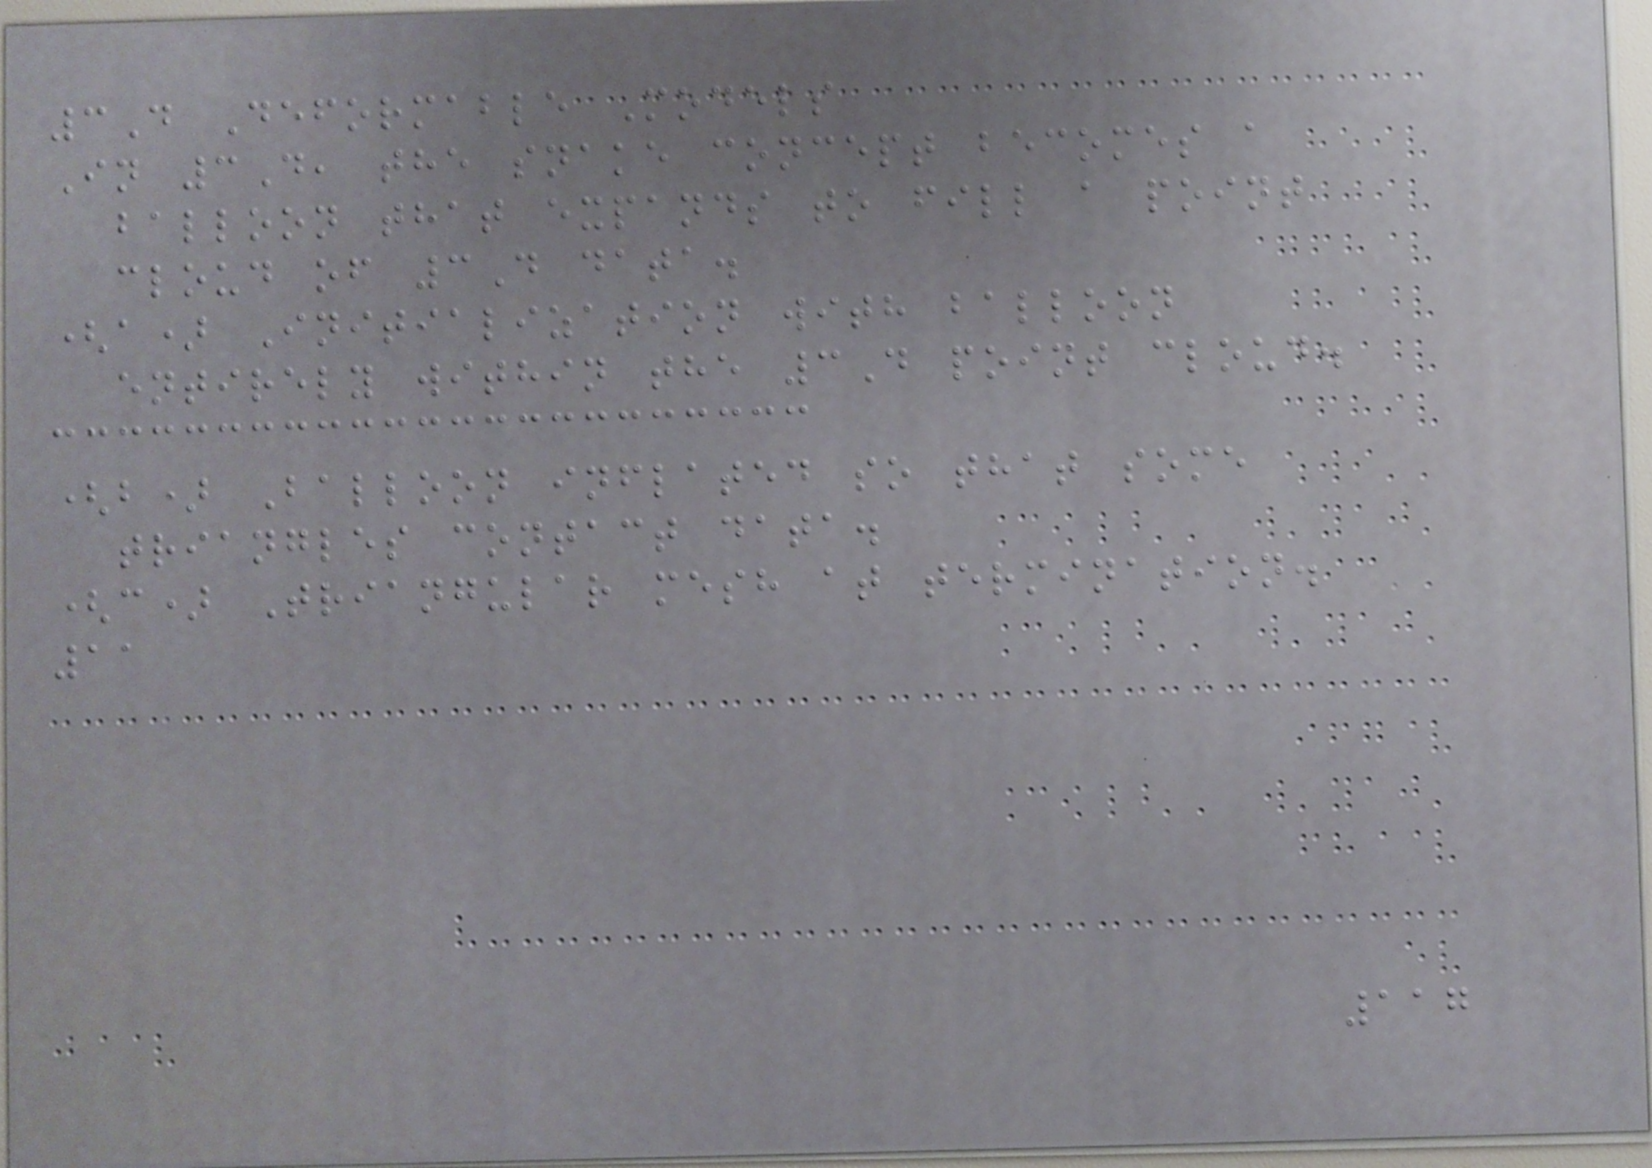3D Deformable Models
In 3D, the snake concept becomes a
balloon that expands to fill a point
cloud of 3D data.
(a) Initialization with balloon
entirely within the 3D point cloud.
(b) Balloon inflated so that some
triangles contact data.
(c) Triangular mesh at termination.
11
117
